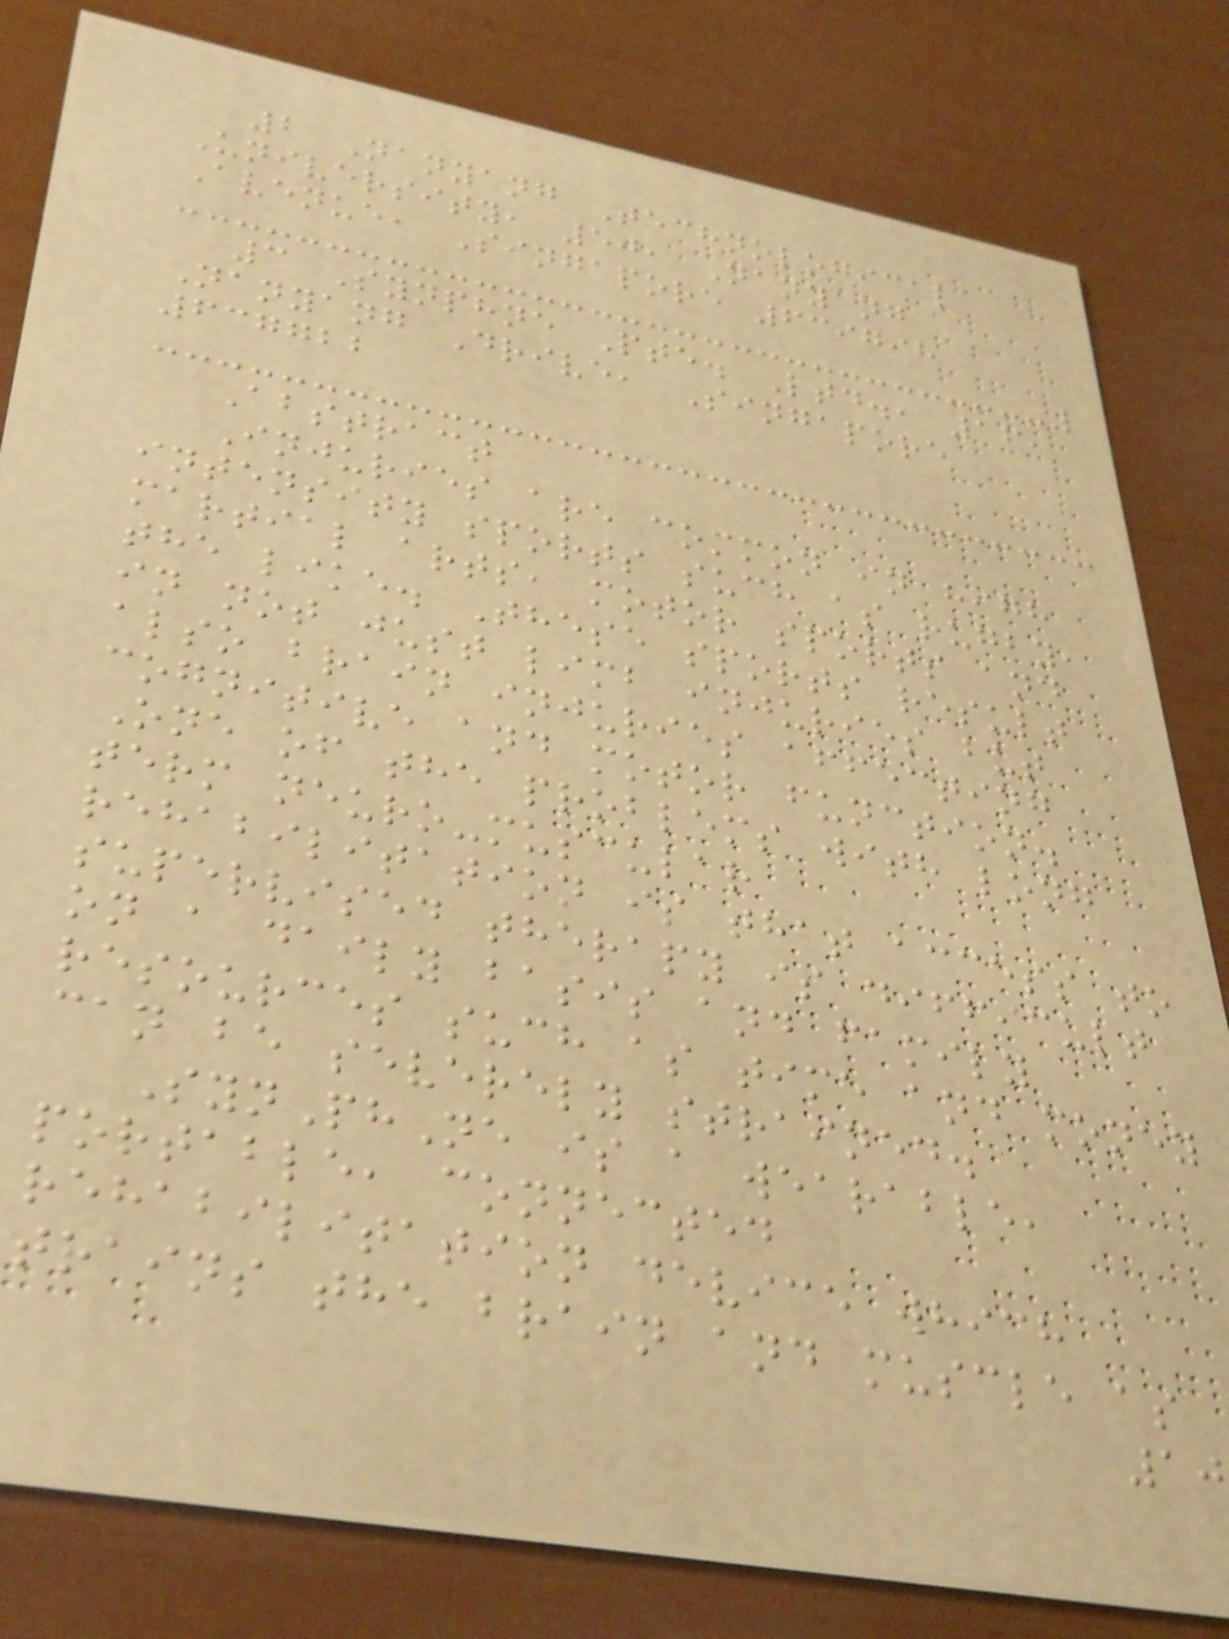2 Nanyang Technological
University, 50, Nanyang
Avenue, Singapore 639798
3 Synphne Pte. Ltd., 16,
Nanyang Drive, Singapore
637722
Abstract
Injuries are common in high
intensity sports such as rugby,
martial arts, motor sports and
the like. These sports result
in not just limb injuries but
also brain injuries affecting
cognitive and motor function.
One of the problems with long
term neuro-muscular
rehabilitation is that access to
supervised therapy is difficult
on a daily basis and family
resources such as time and money
can be severely strained.
SynPhNe is a wearable,
portable, connected
rehabilitation device which
trains the brain and muscle as
